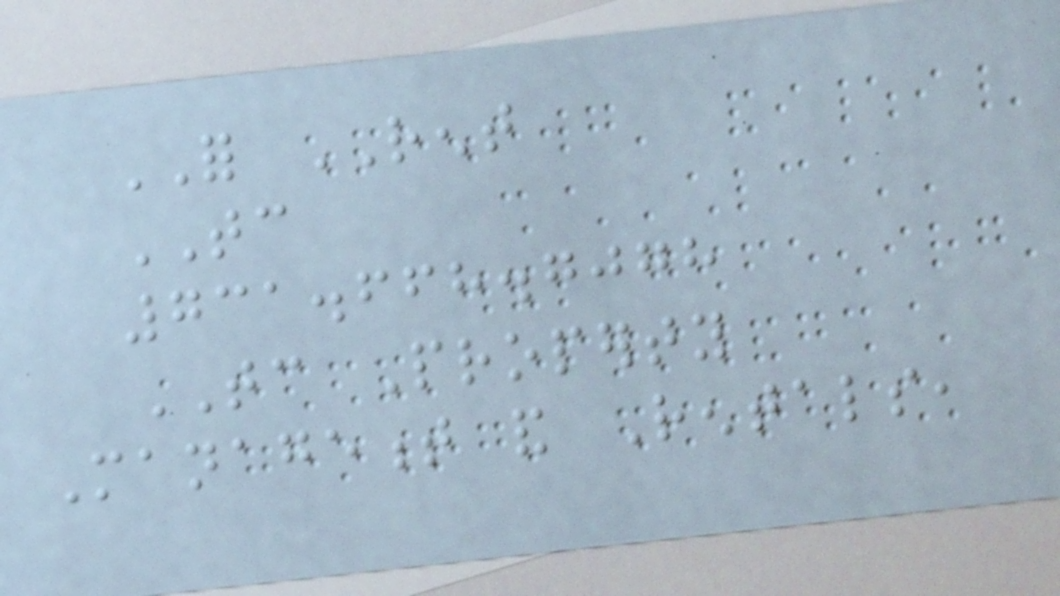FOR RENT
TC
731.668.7078
TC Property
Management and Rentals,
